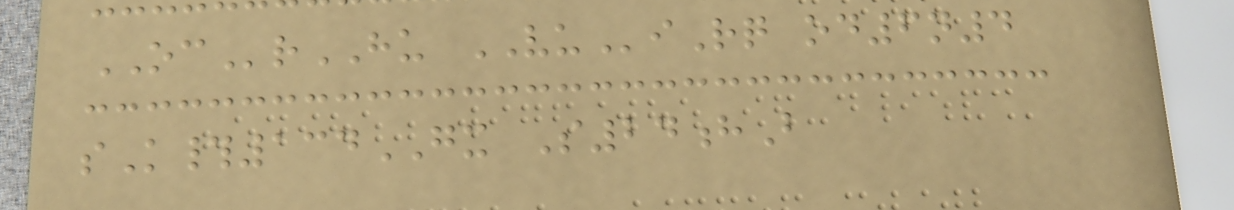OCrHU VUiRq od6n4
sK#134GX S24hB
